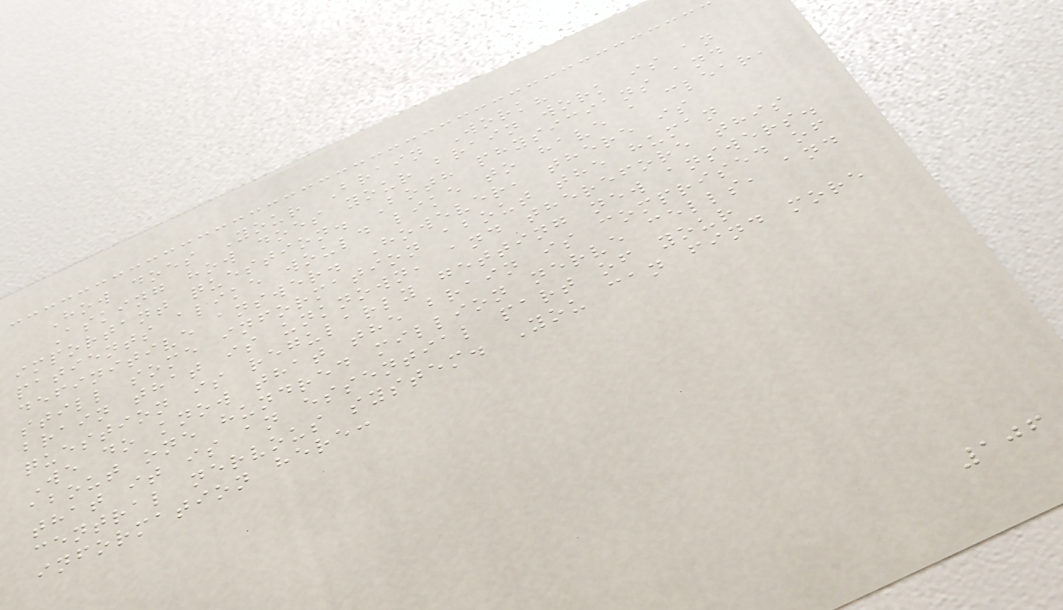How does Your Brain Work?
Asking how does your brain work is an
important question. Both physicians and
patients alike would like to have a clear,
definitive answer. However, there is
still some information about the human
brain that is unknown, and therefore this
question is regularly getting new answers.
We do know that the brain is comprised of
about one hundred million nerve cells, and
that it is an essential part of your
central nervous system. You can find more
information here:
106
